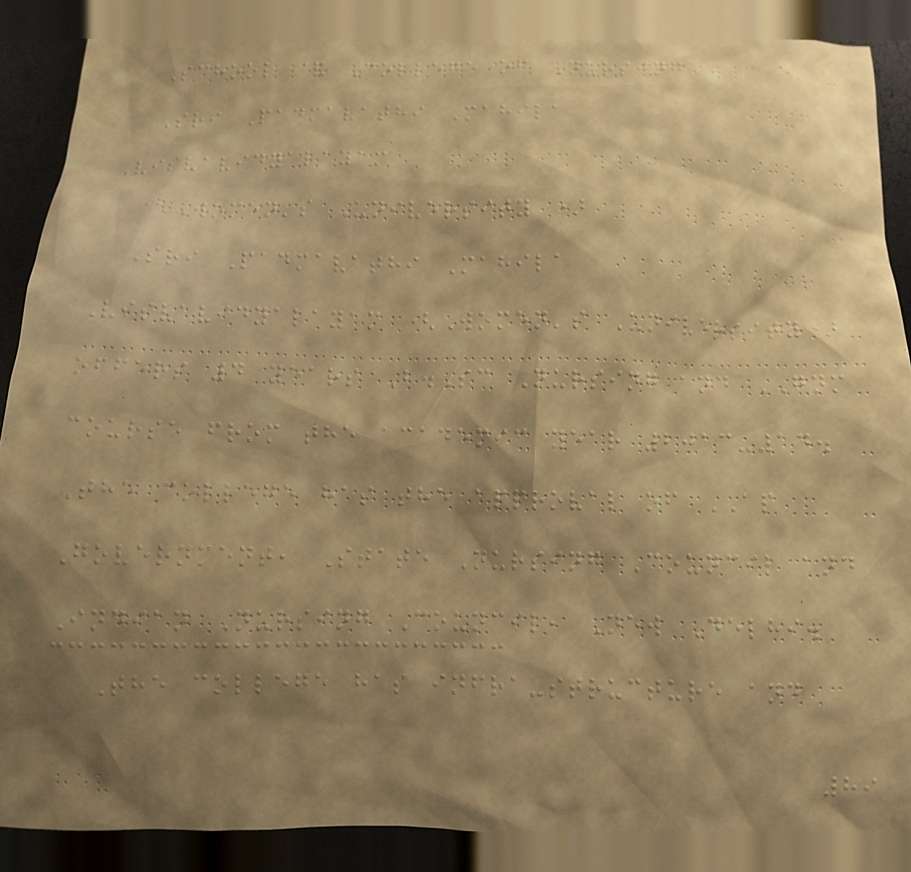School & College of Nursing
Sri Padmavathi Mahila
Visvavidyalayam
(Women's University )
Sri Padmavathi Mahila
Visvavidyalayam (Women's University)
offers 4 years B.Sc Nursing and GNM
course from the academic year 2013-14.
The college has the approval of AP
Government, State Nursing Council and
Indian Nursing Council, New Delhi.
The college has infra-structure and
89
